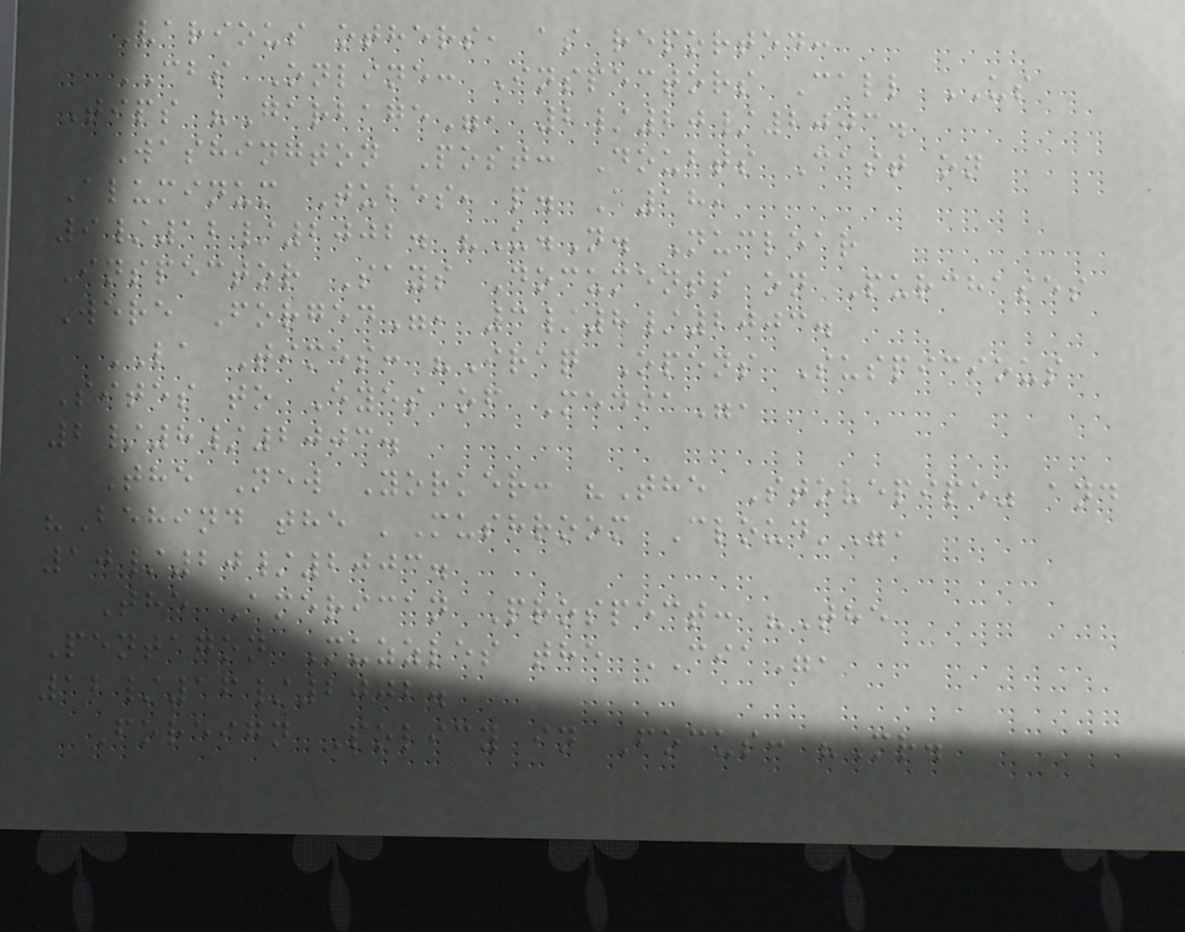Various others, as reported:
CBS Online: Inspectors Call US
Tips "Garbage", 2/20/2003.
Washington Post: Doubts Cast on
Aluminum Tubes, p. A18,
9/12/2002. "U.N. Nuclear
Inspector Says Documents on Purchases
Were Forged", 3/8/2003.
LA Times: "Iraq Opens Suspicious
Sites to Eyes of Media",
2/8/2003.
The New Yorker: "The Stovepipe" and
"Behind the 'Mushroom Cloud'",
10/20/2003.
The American Prospect: "The
Pentagon Muzzles the CIA",
12/16/2002.
Foreign Policy in Focus: "Mr.
